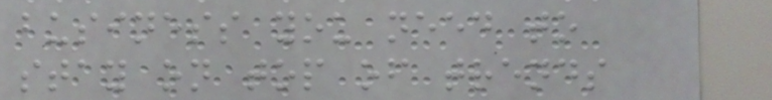business you need to
stay on top of trends
